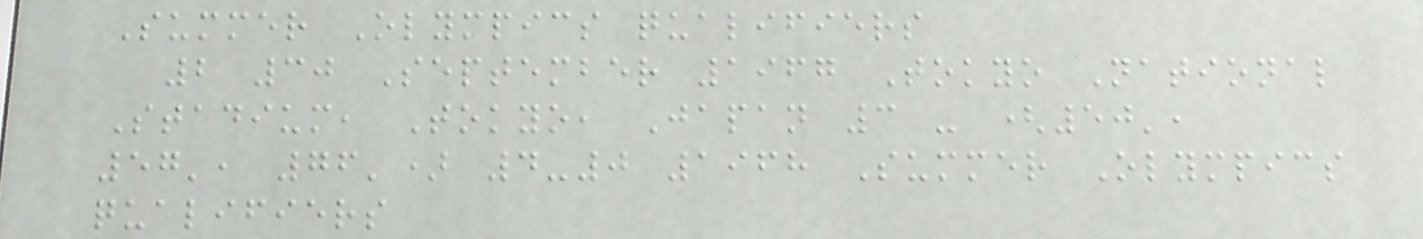Summer Olympics qualifiers
2 30 September 1967 Tokyo National
Stadium, Tokyo, Japan 3 - (50',
57', 76') 4-0 1968 Summer Olympics
qualifiers
